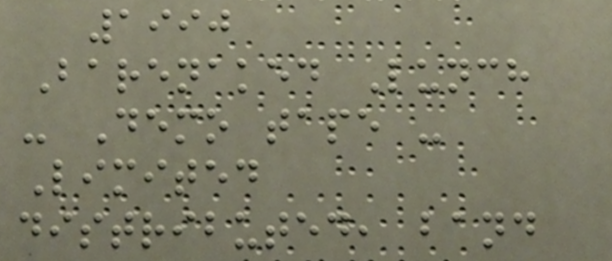1990
Barenaked Lunch
- Demo tape -
Limited
distributed, band
